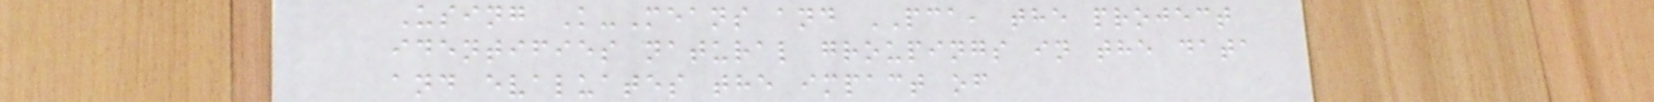Using K-Means and PCA, the project
identifies natural groupings in the data
and evaluates the impact of
